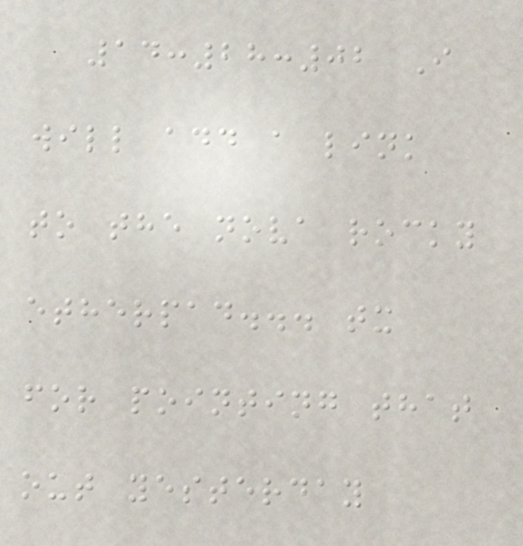14:28:02 I
will add a link
to the nova rocky
etherpad... tx
for pointing that
out yesterday
